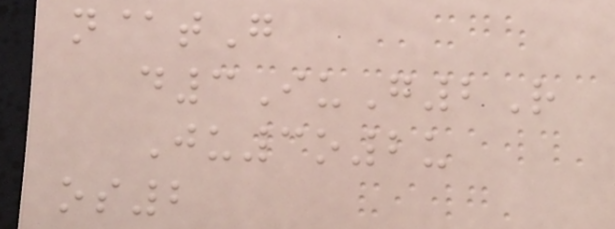n@tG
d3IuG2R
Ju3o2u
os2
